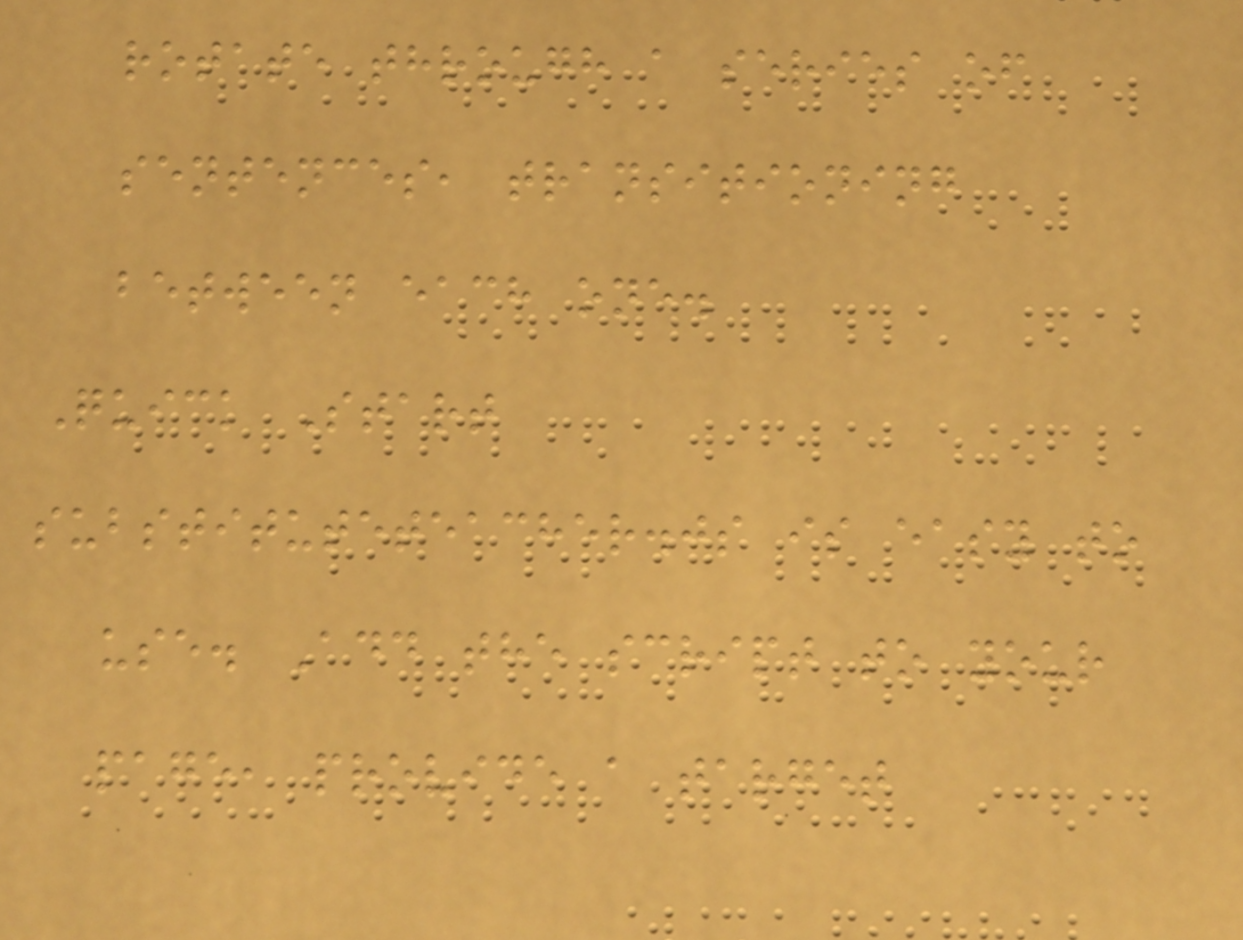rotate through a series of
sentences, transitioning
between each one.
Quick Start
substituteteacher.js is easy to
use. Add the script to your
page, provide a target
